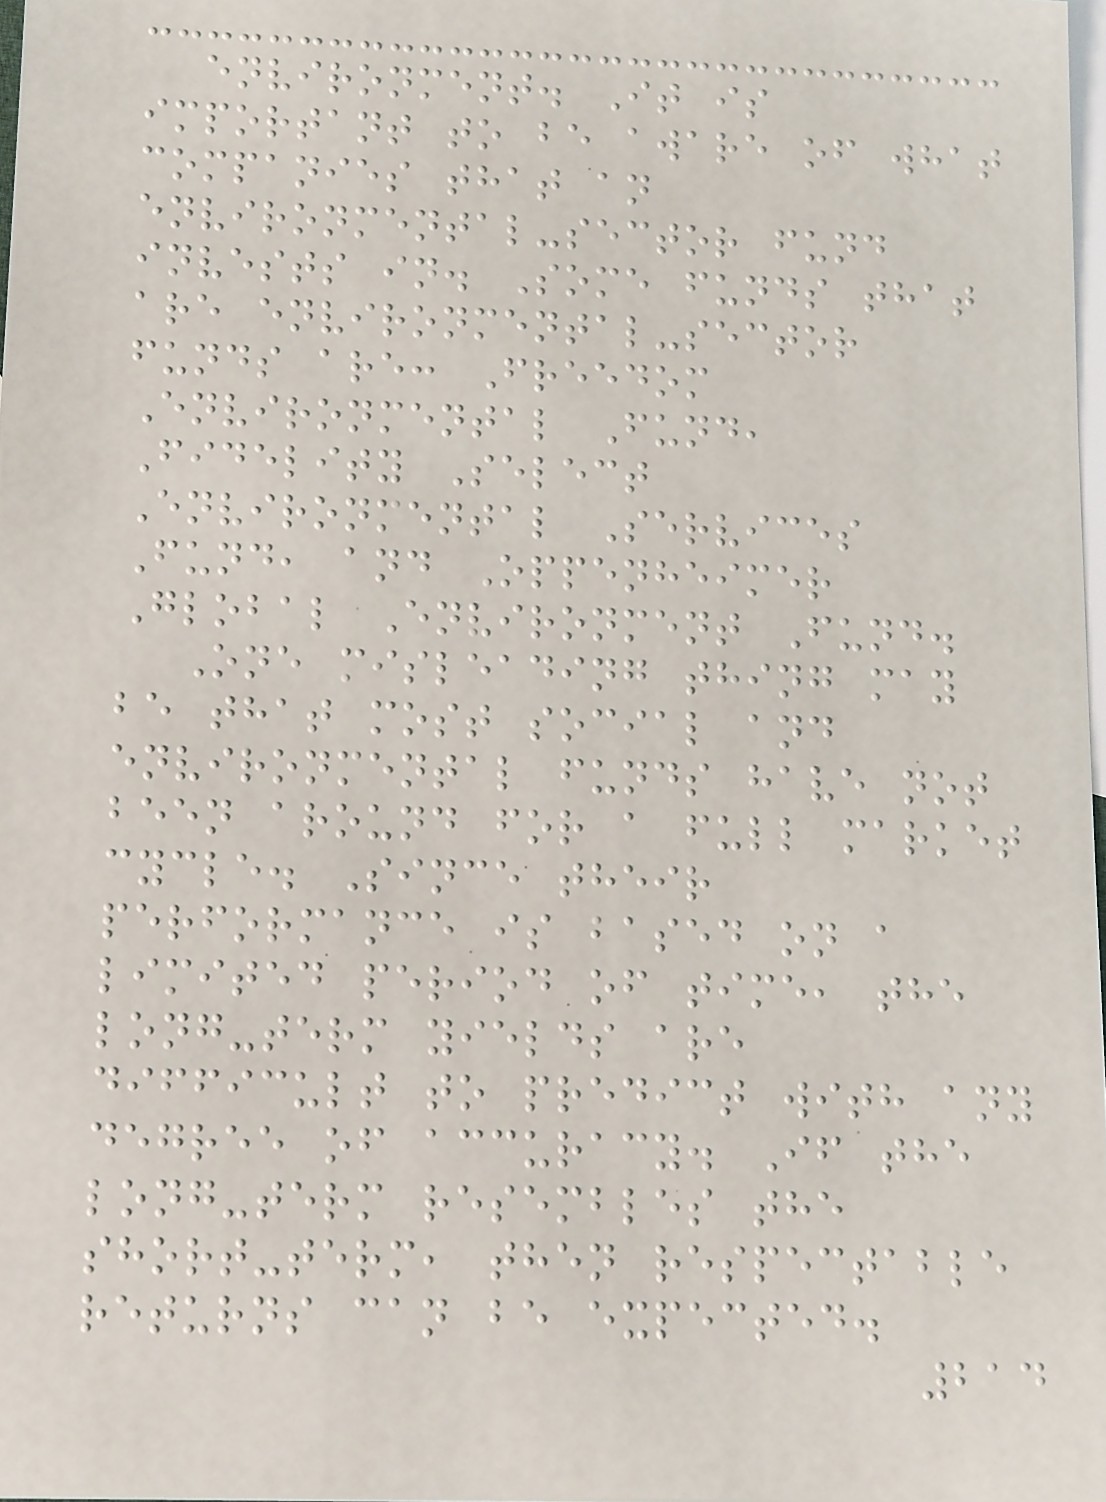environment. It is
important to be aware of what
companies that an
environmental-sector fund
invests in. Some funds that
are environmental-sector
funds are: Freedom
Environmental Fund,
Fidelity Select
Environmental Services
Fund, and Oppenheimer
Global Environment Fund.
One misleading thing may
be that most social and
environmental funds have not
been around for a full market
cycle. Since their
performance is based on a
limited period of time, the
long-term yields are
difficult to predict with any
degree of accuracy. If the
long-term resembles the
short-term, then respectable
returns can be expected.
214
